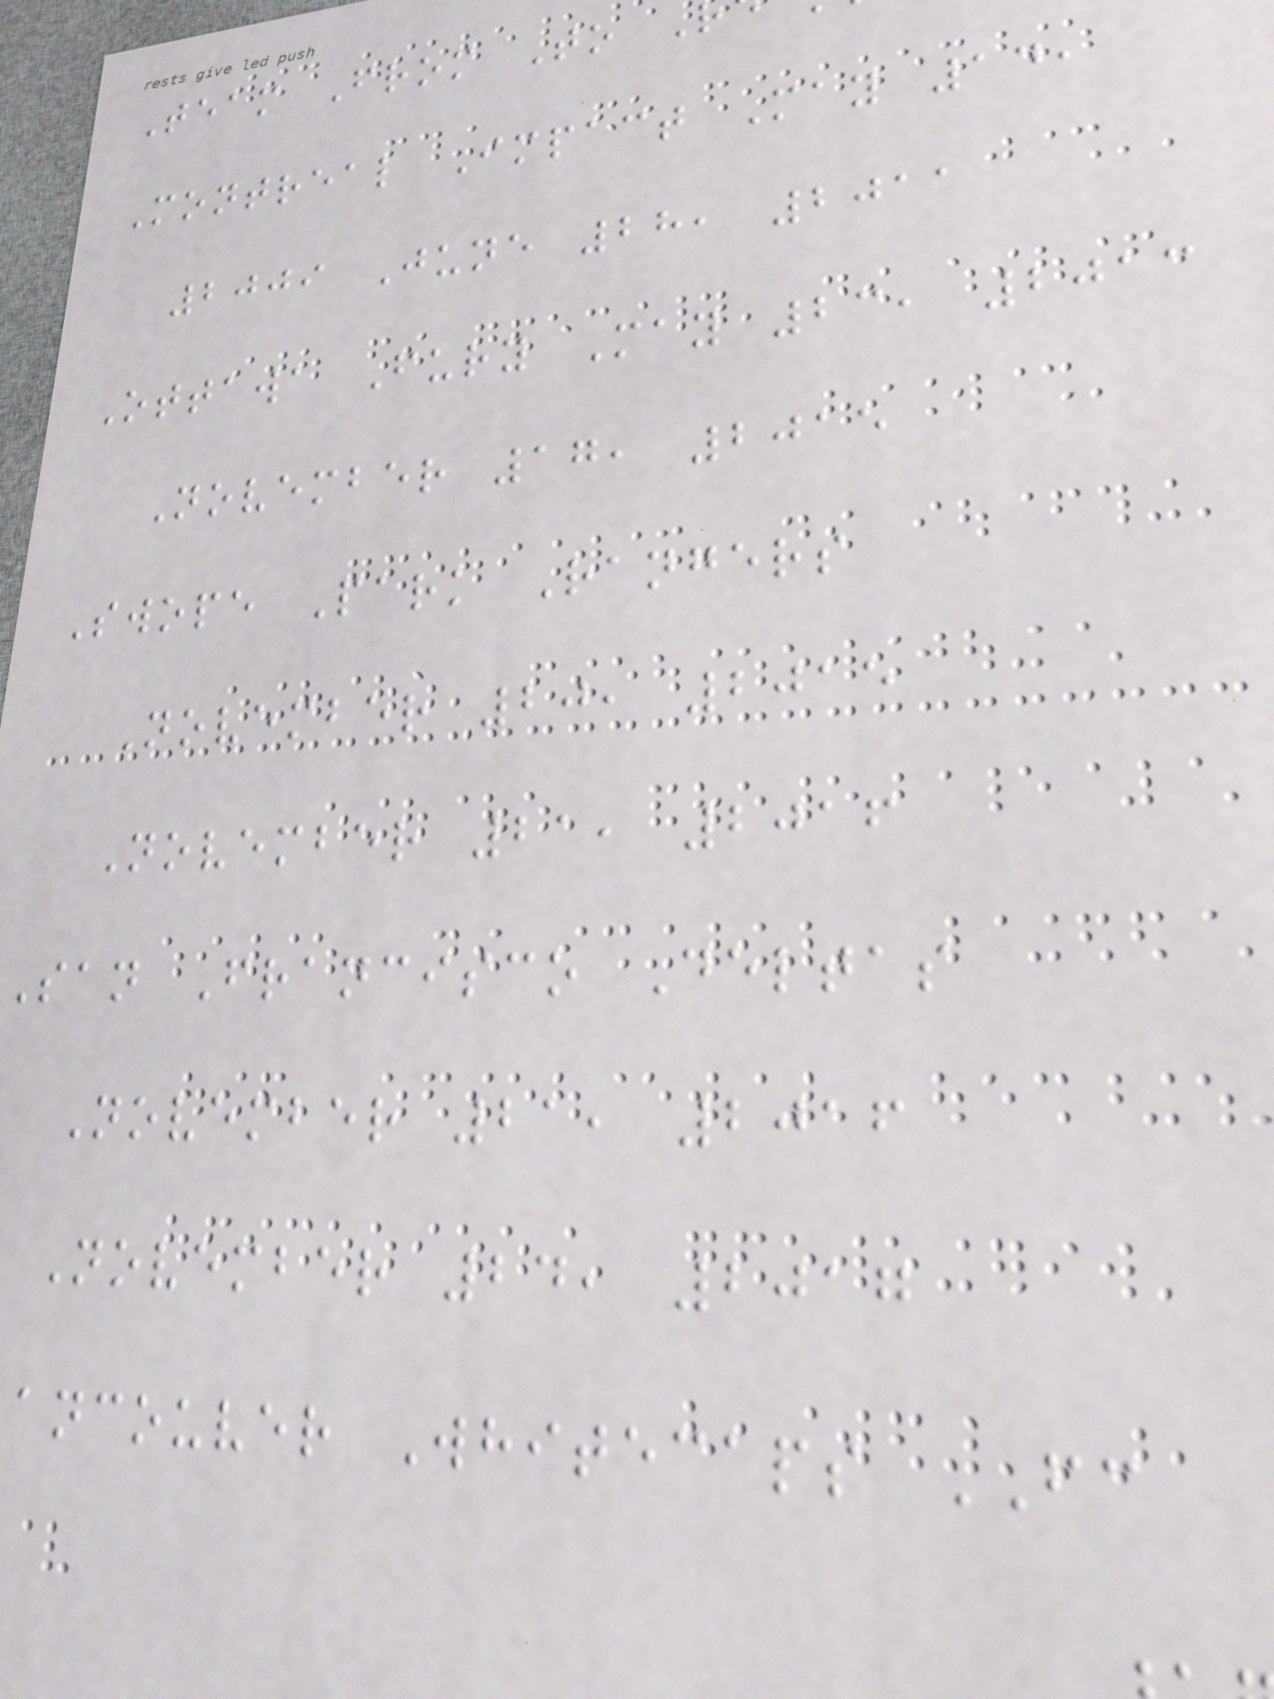Team From To
Montreal Impact May 14,
2009 June 28, 2011
Ottawa Fury May 23, 2013
November 17, 2015
Swope Park Rangers
November 20, 2015
November 21, 2016
San Francisco Deltas
November 21, 2016
November 24, 2017
ancouver Whitecaps FC
